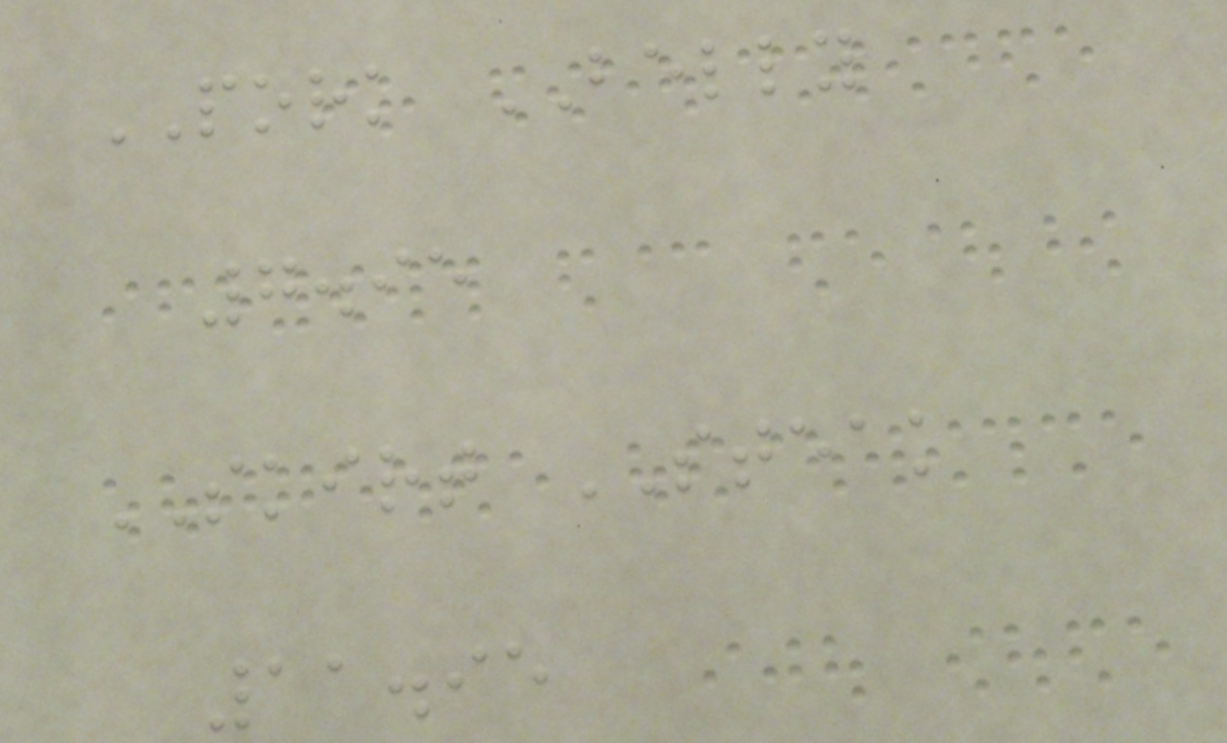PORK BELLY
7.95
SKIRT STEAK
11.95
